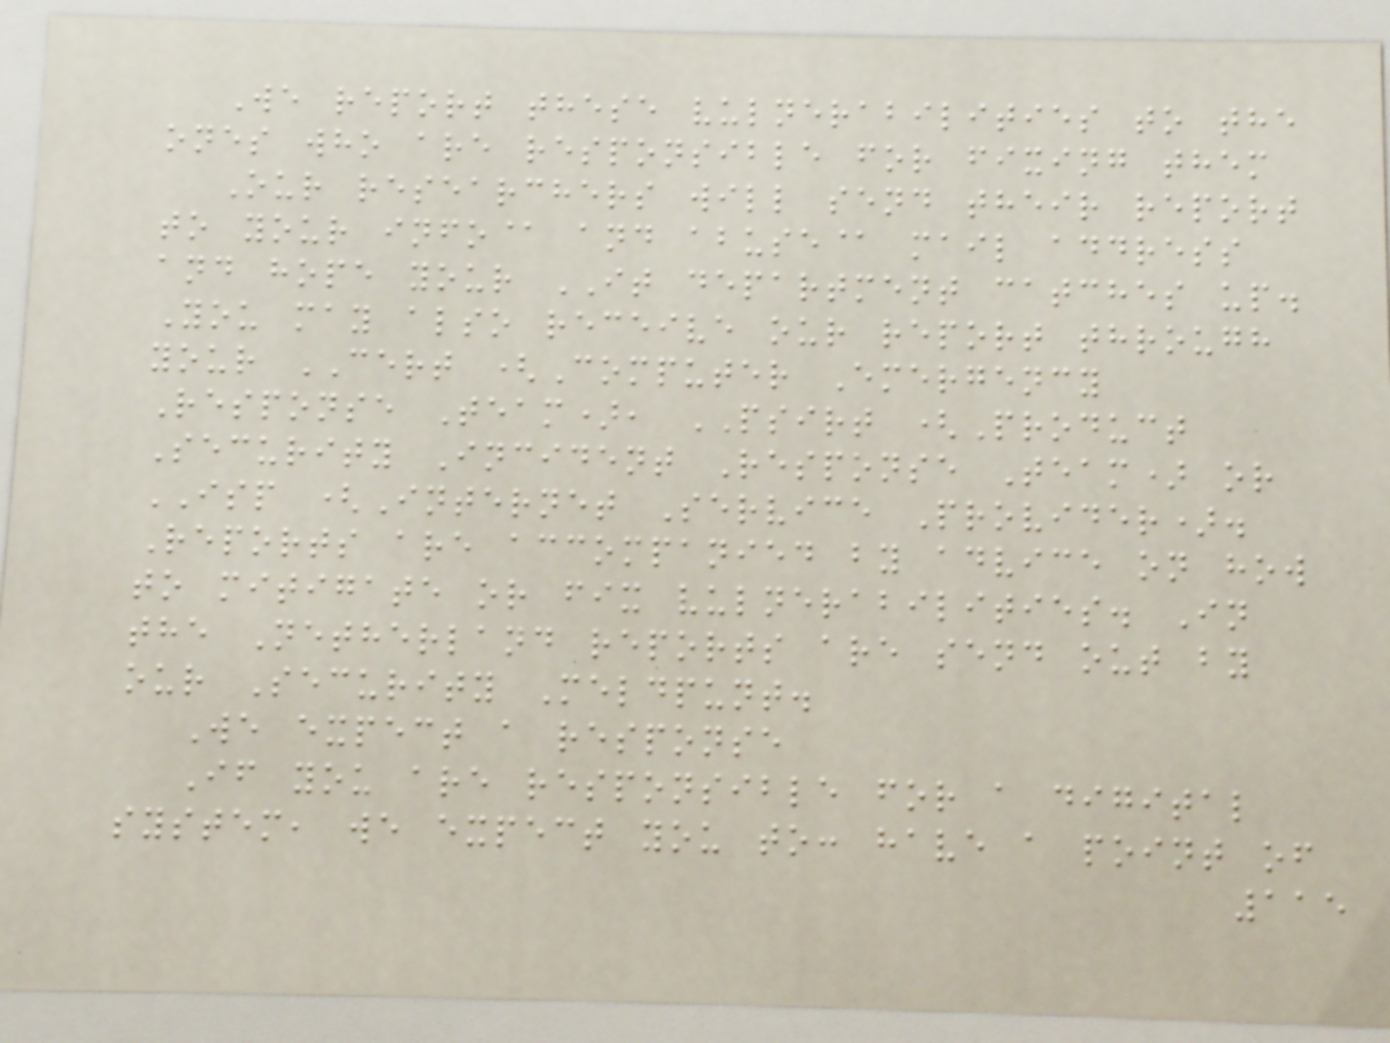We report these vulnerabilities to the
ones who are responsible for fixing them
Our researchers will send their report
to your info@ and abuse@ mail address
and hope your IT department catches up.
You may also receive our report through
your CERT (Computer Emergency
Response Team), PSIRT (Product
Security Incident Response Team) or
ISP (Internet Service Provider).
Reports are accompanied by advice on how
to mitigate or fix vulnerabilities. In
the Netherland reports are send out by
our Security Meldpunt.
We expect a response
If you are responsible for a digital
system, we expect you to: have a point of
115
